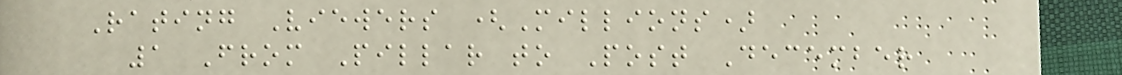Rating Viewers (Millions)
1 From Pillar to Post December
